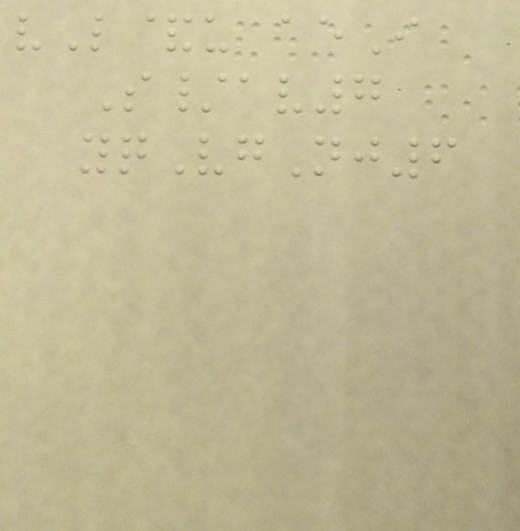vL&u aeI
S/av7
yqVgNj6
